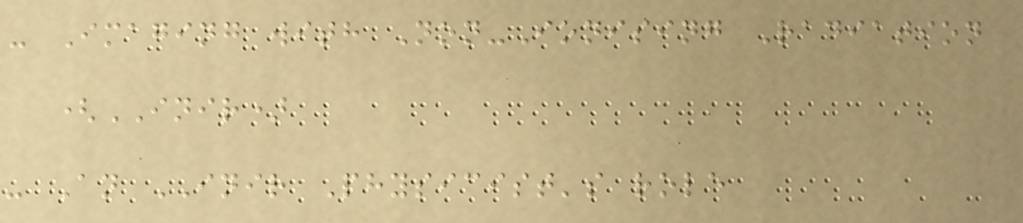- Imaging with Non-Ionising Radiation
(INIR)
- An INIR Physicist's role
